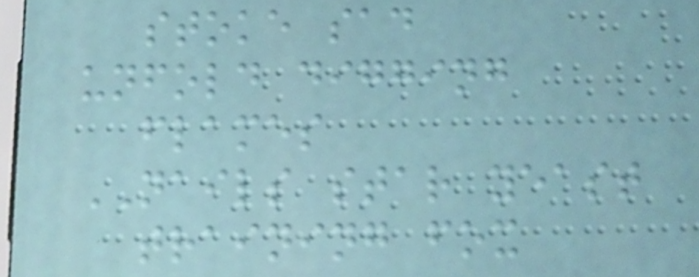stoke sad
unfold digging
flames
NAILS star yeast
training fox
